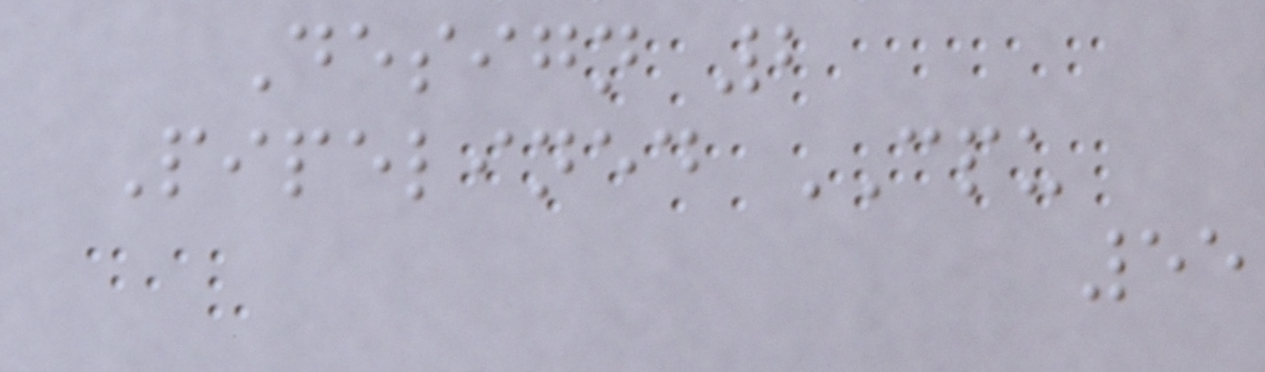Design 2
Pipelined CPU
55
